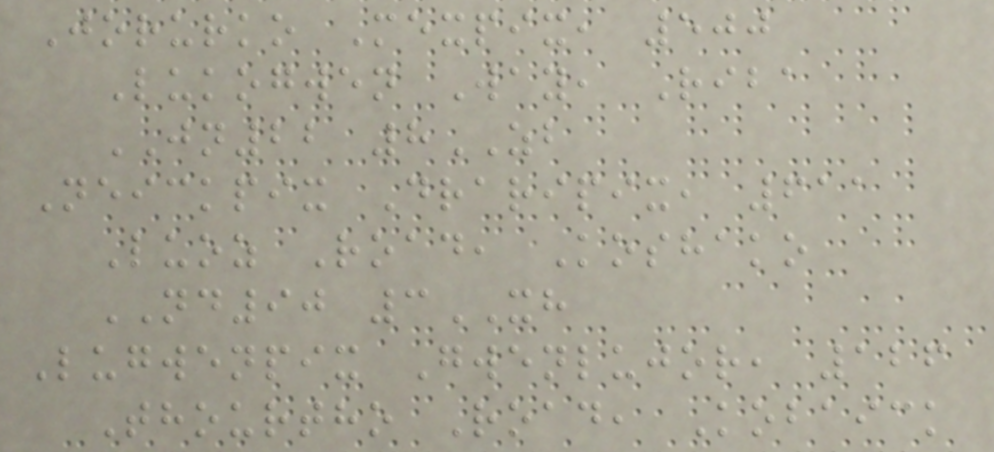Jorurko Mexpix, 500
Lukogwen Way, Riba
JN22 8ZB
Neickpix Draripix, 611
Luoz Road, Koshako
ND90 3XH
Lugwenpix Gwenlujor, 126
Thourtho Road, Kobaick
